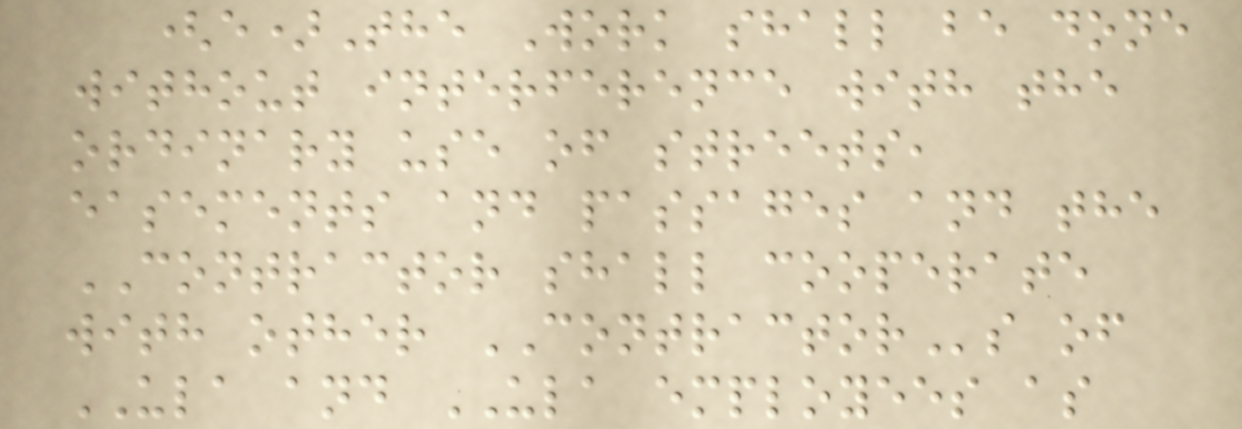(e)The Work shall be done
without interference with the
ordinary use of streets,
easements and passages and the
CONTRACTOR shall cooperate
with other CONTRACTORs of
ULA and ULA employees as
